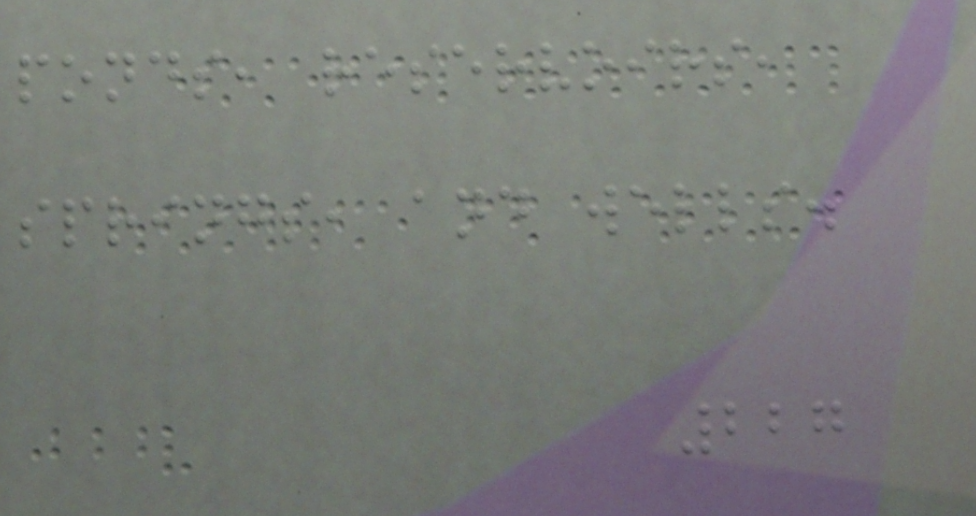ponds, reservoirs,
springs, and wells.
227
